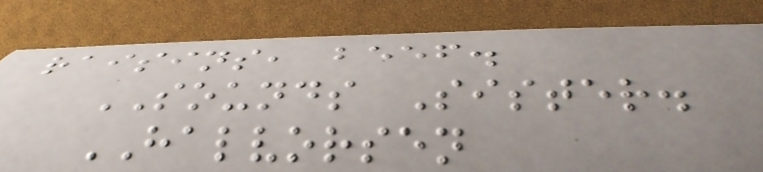raisins, beef.
SOUNDS Sister.
HALVORSEN
